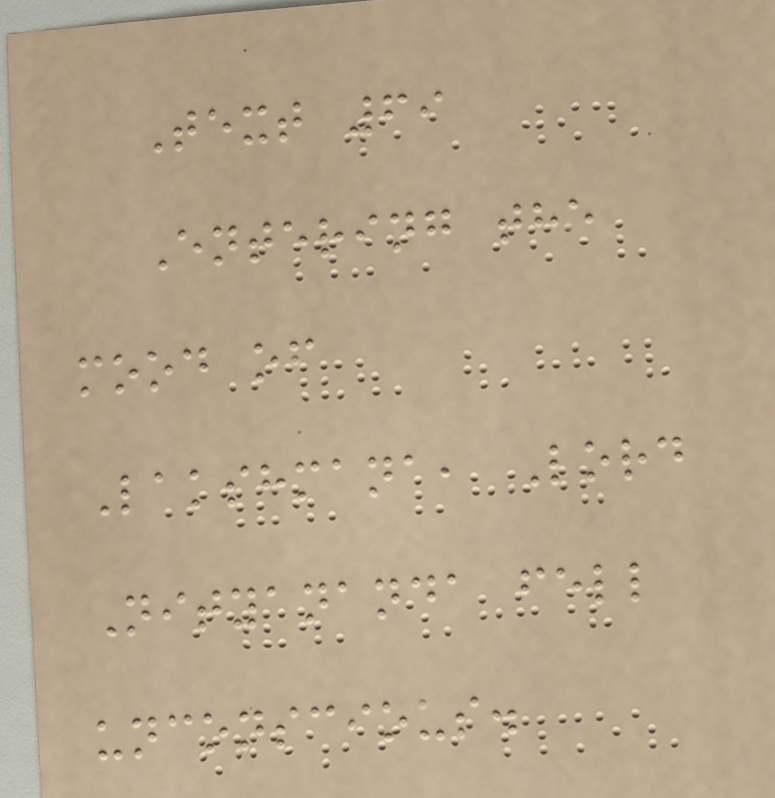Text 69
Entering the
mood of
Lakshmana, Lord
Nityananda fell
unconscious.
